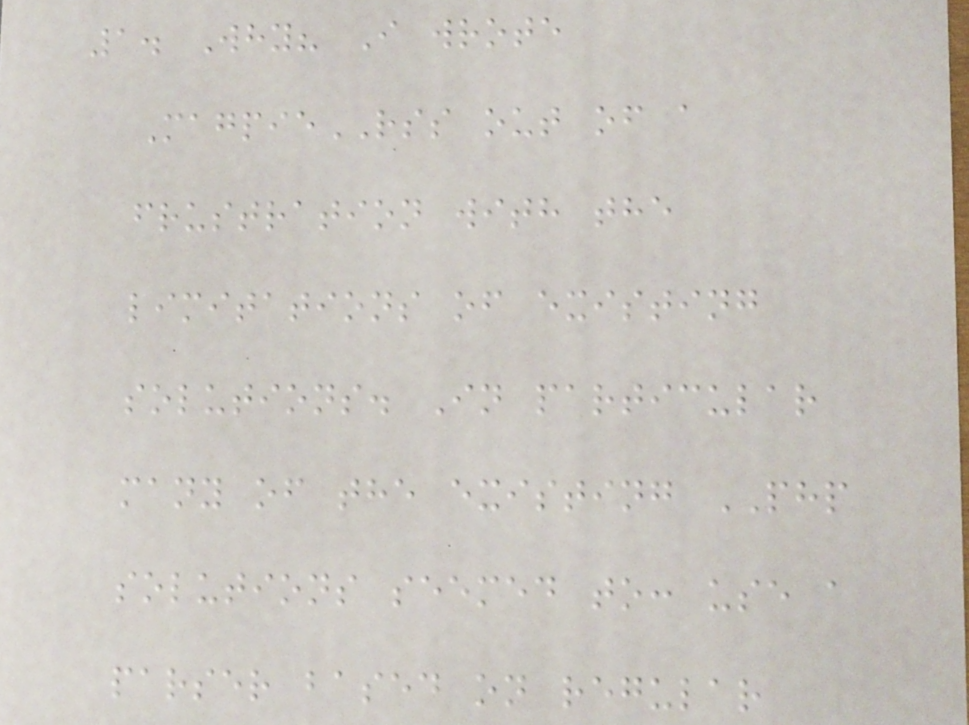1. Why? I wrote
MagpieRSS out of a
frustration with the
limitations of existing
solutions. In particular
many of the existing PHP
solutions seemed to: use a
parser based on regular
